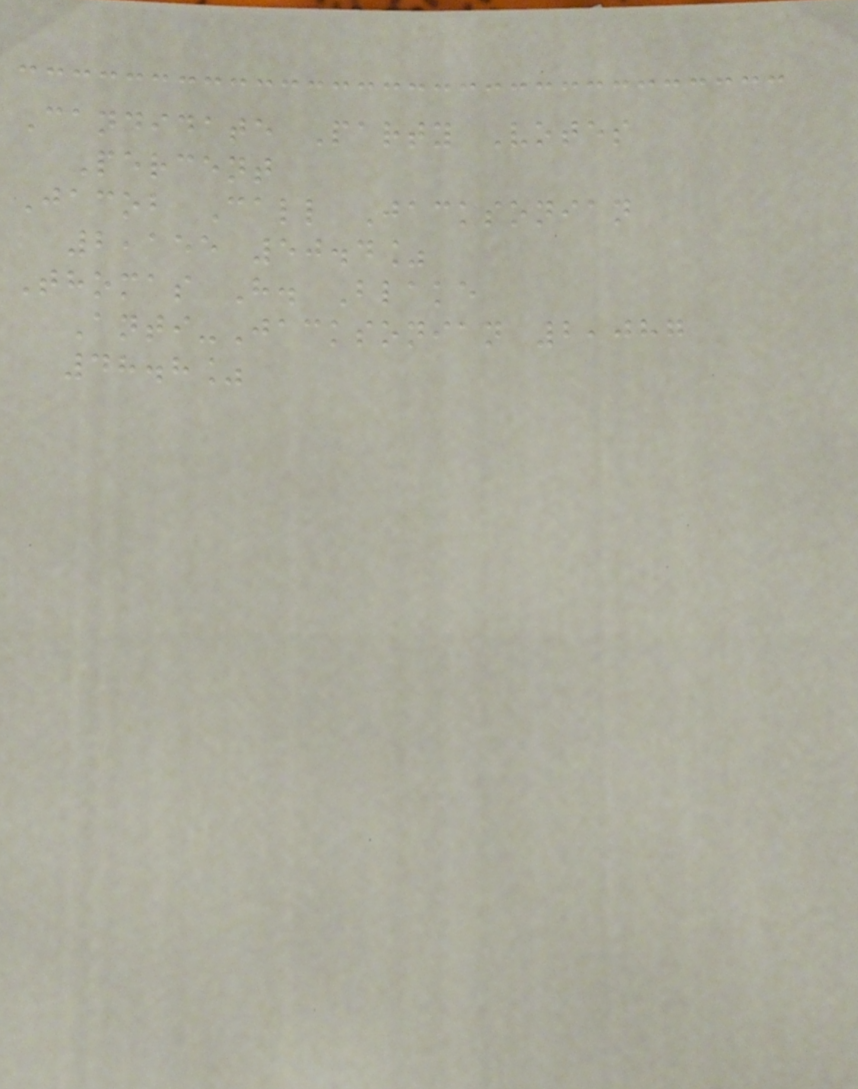Candidate Party Votes
Percent
Jacob Call Jacksonian
2,155 50.4%
Thomas H. Blake
Anti-Jacksonian 2,087
48.8%
